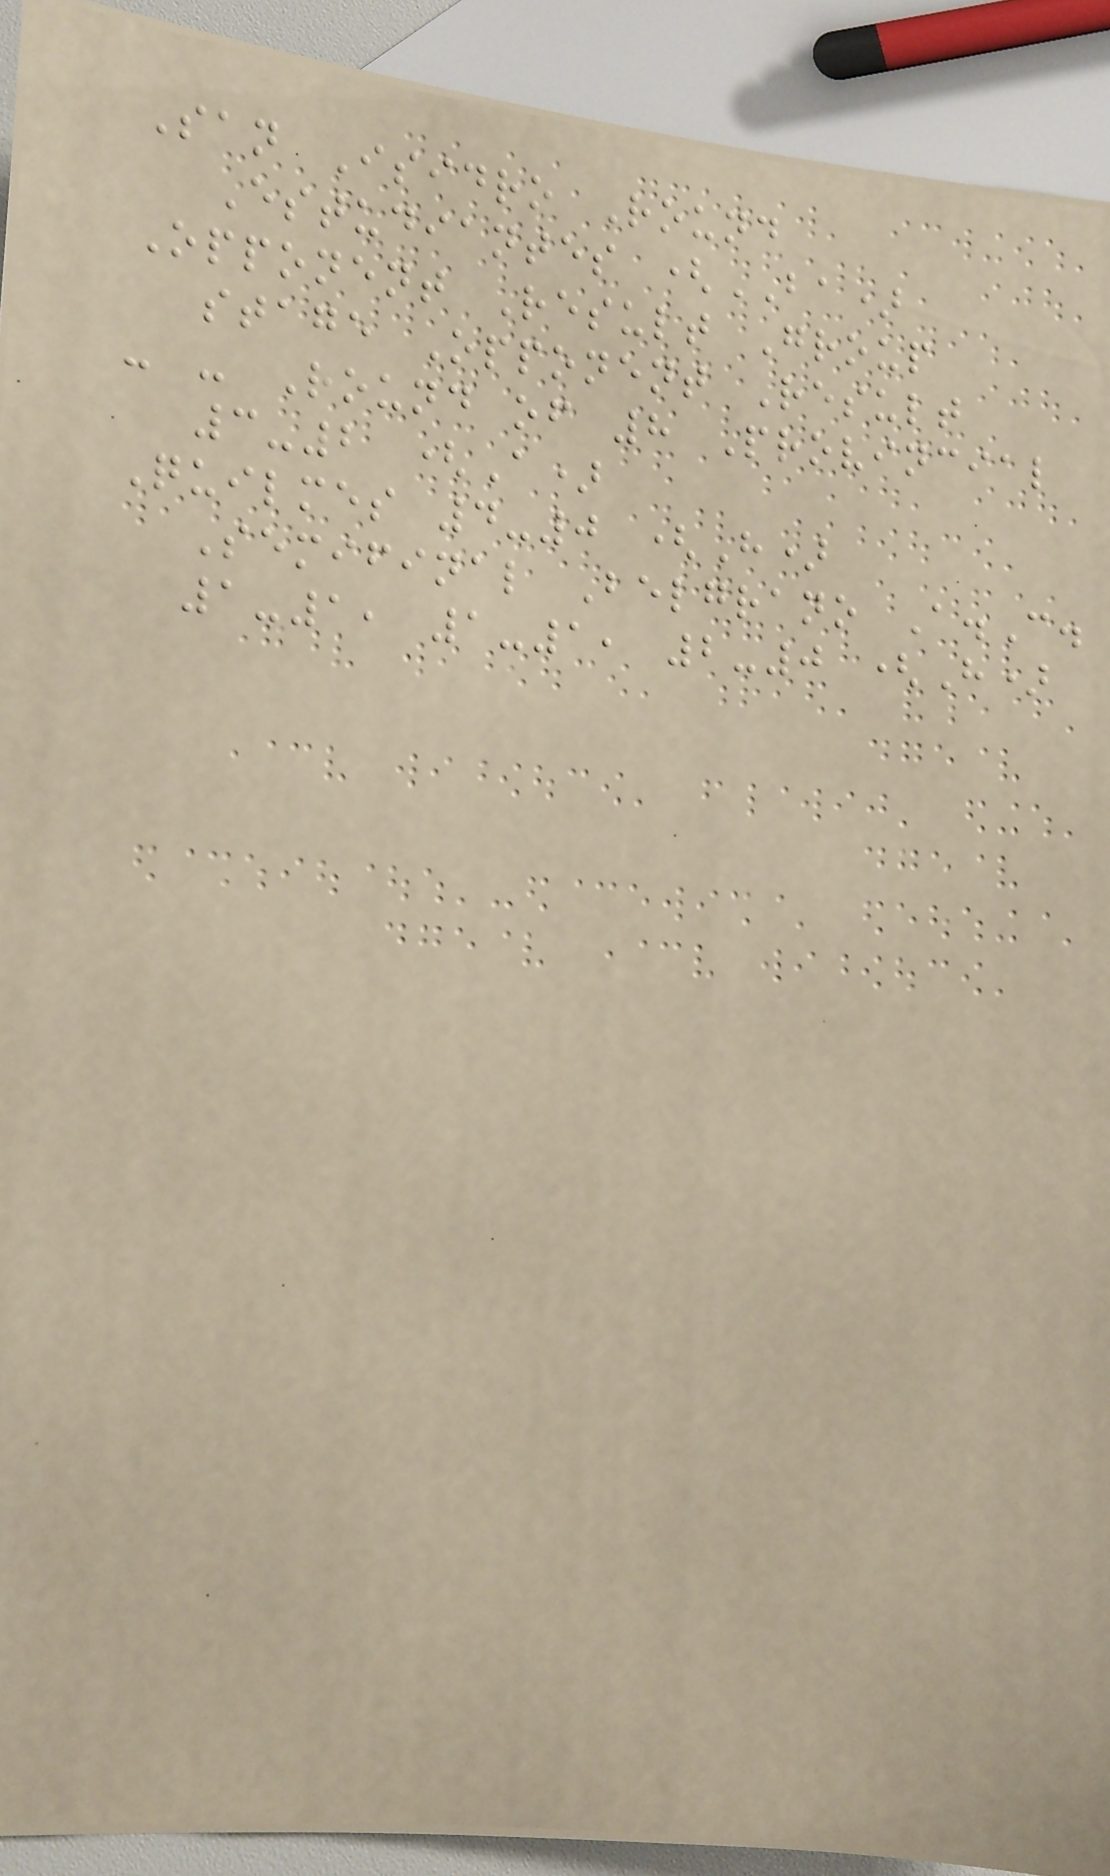San Isidro Round
Estudiantes (BA)
Opponent Result Group
stage Opponent Result
- - Round of 8 Provincial
3-2 (A)
Quilmes 4-0 (H)
Semifinal Belgrano A.C.
1-1, 1-1, 2-0 (H)
